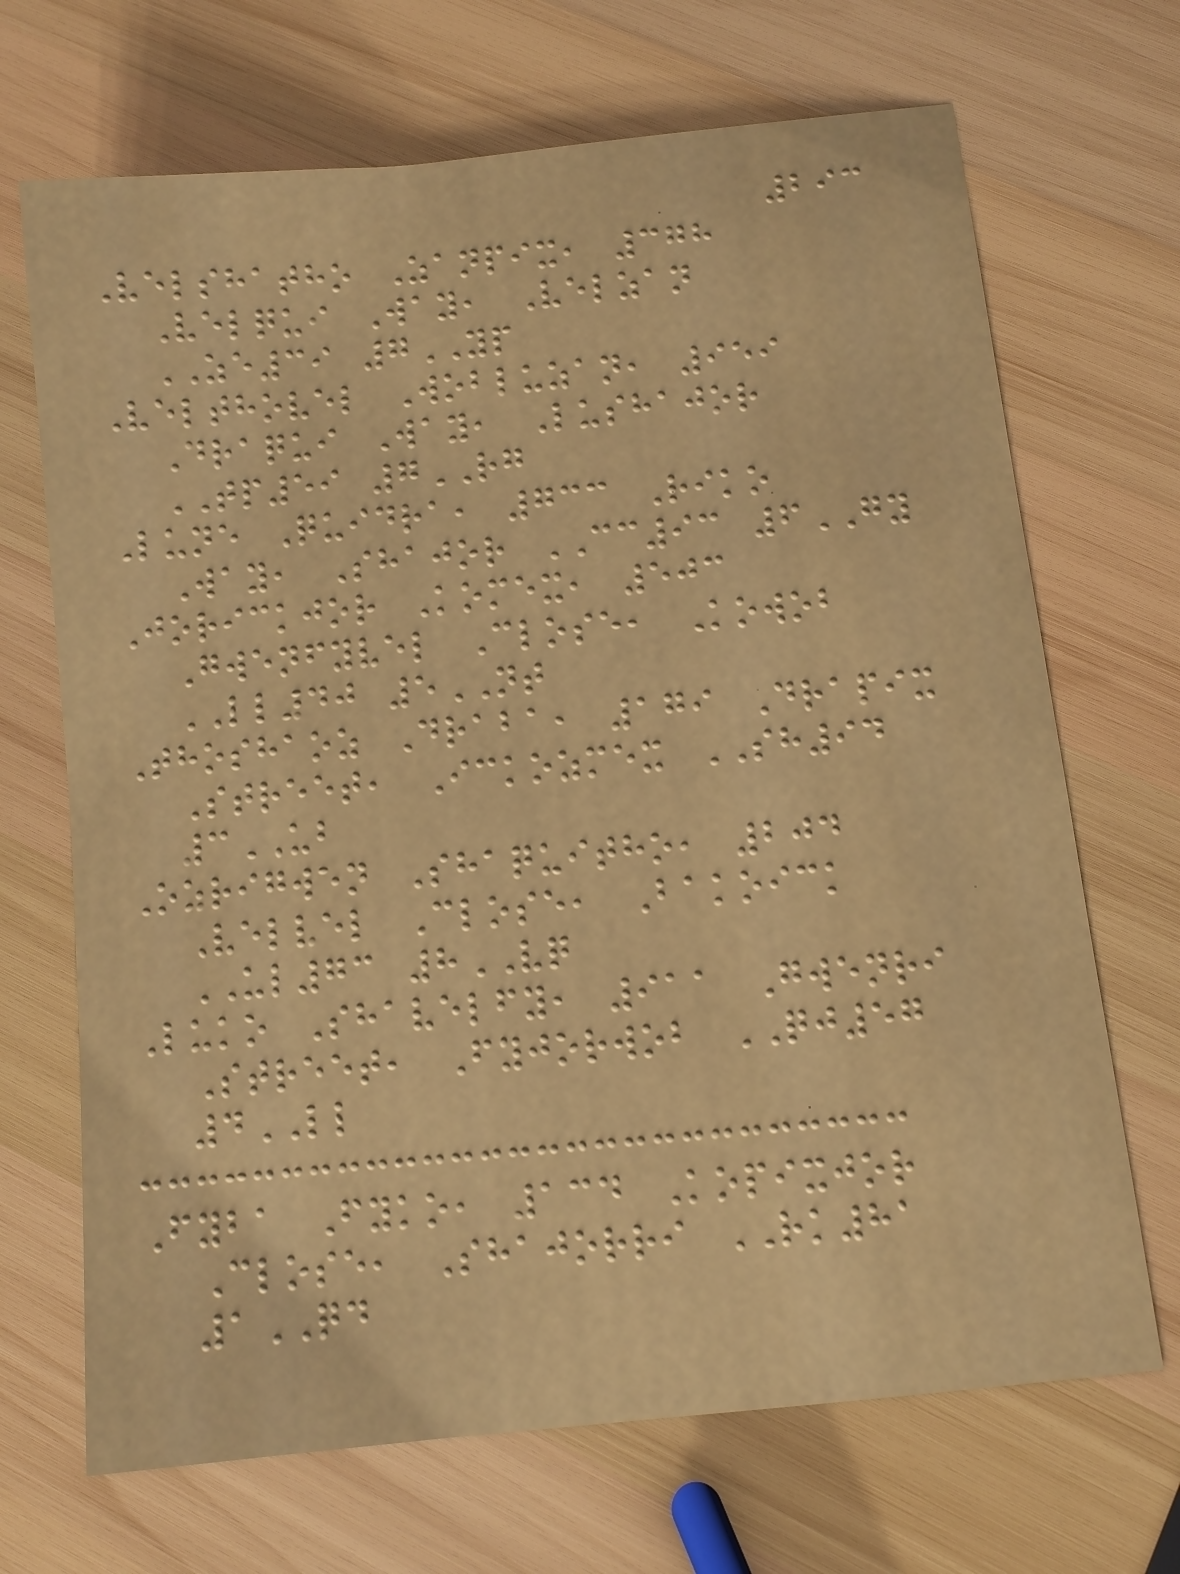293
Velshatho Zanpix, 378
Velqui Way, Velzan
ZE39 7YP
Velthovel Wobluzan, 959
Draqui Way, Lushajor
TP59 7RG
Lune Quidra, 733 Riko
Way, Shajor CC93 6GY
Jorickjor Komex, 503
Gwenfyvel Close, Kowob
LL40 5NT
Thoshaoz Draba, 179 Drapix
Street, Ickozmex SH94
3UB
Ozrigwen Shaquitho, 204
Velvel Close, Bakoick
UL73 8VQ
Luko Shavelfy, 911 Gwenri
Street, Fyjorwob QJ57
4LL
Fyba Fyko, 134 Kopixjor
Close, Shajorri RK81
1QD
